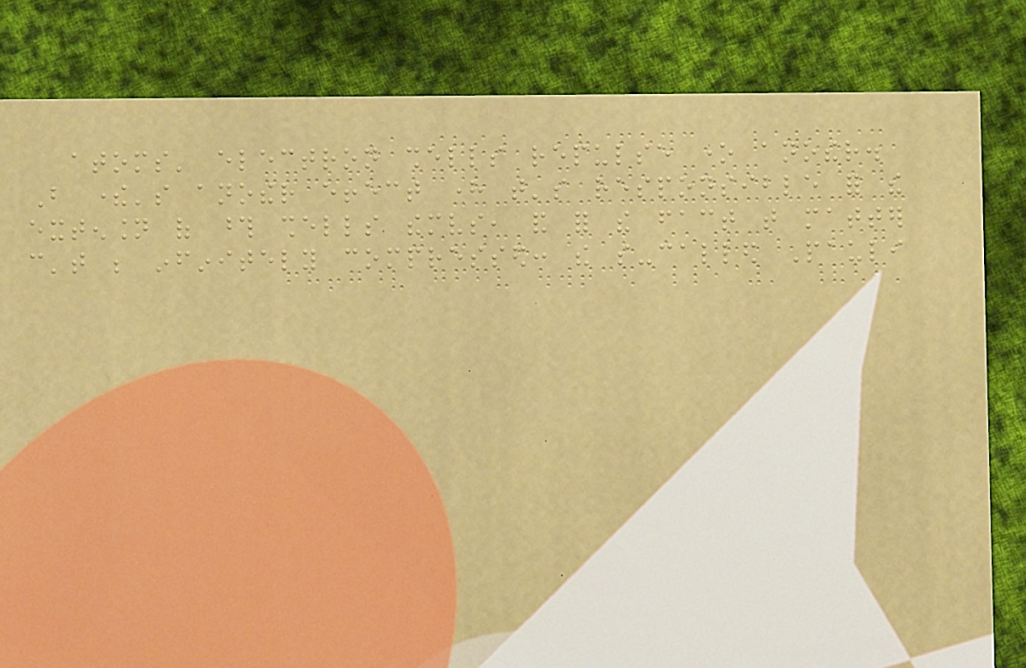atoms' electron shells repulse one another.
But there's another effect here that's responsible for the
extension of those shells themselves, and for the fact that matter
can't be infinitely compressed: the so-called Pauli
